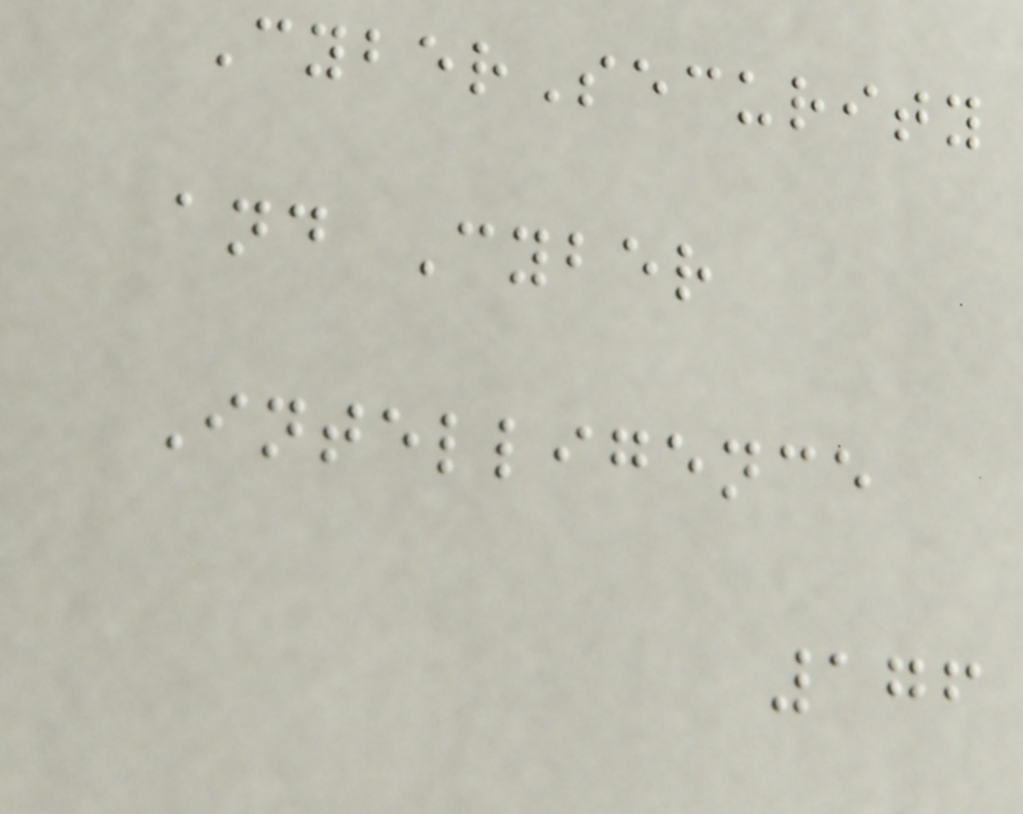CyberSecurity
and Cyber
Intelligence
176
